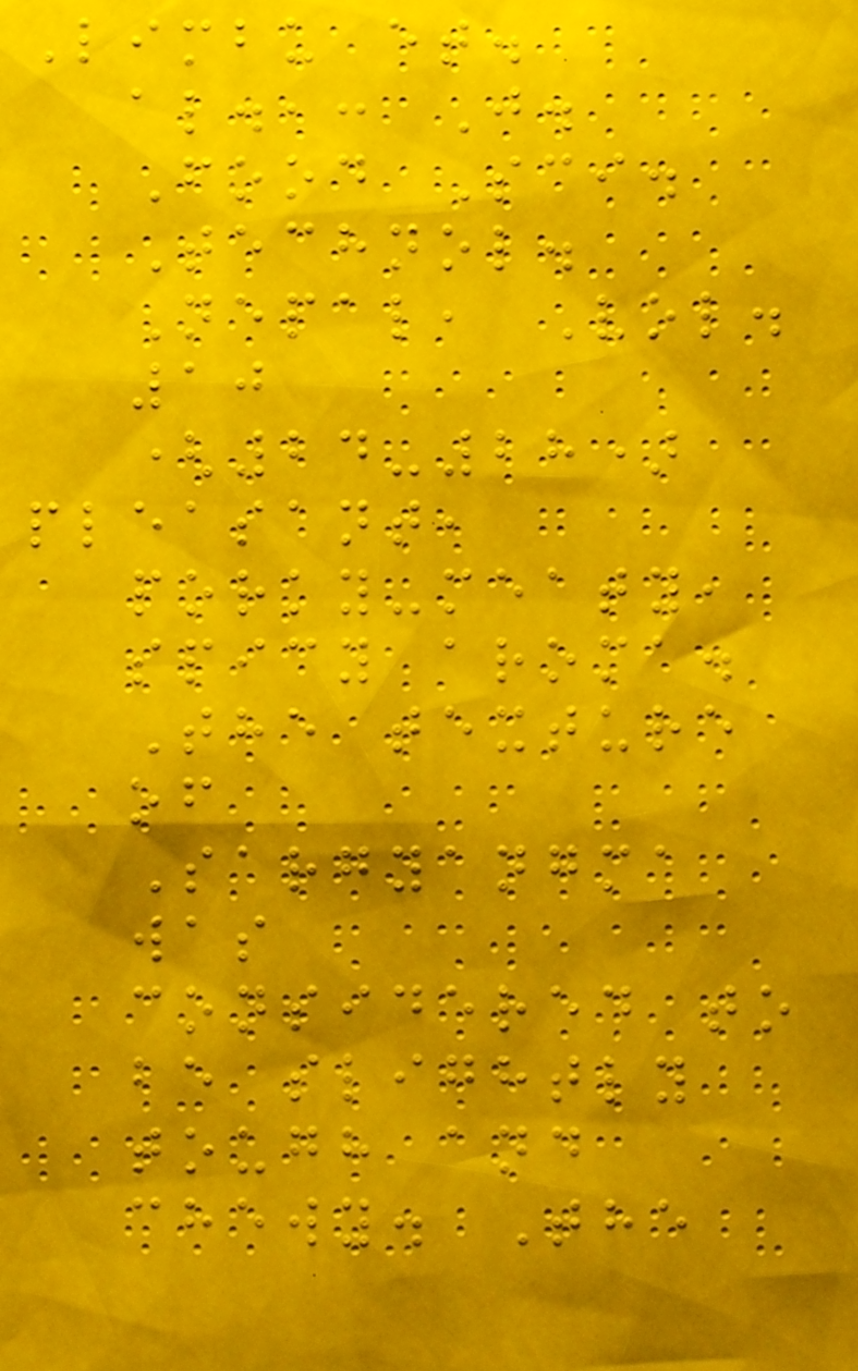Limbu et.
al.,: J.
Food Sci.
Technol.
Nepal, Vol.
10
(24-28)
pleasant,
porky-meaty,
spicy aroma.
The texture
of
Sargyangma
was
considered to
be slightly
tough and
chewy. The
